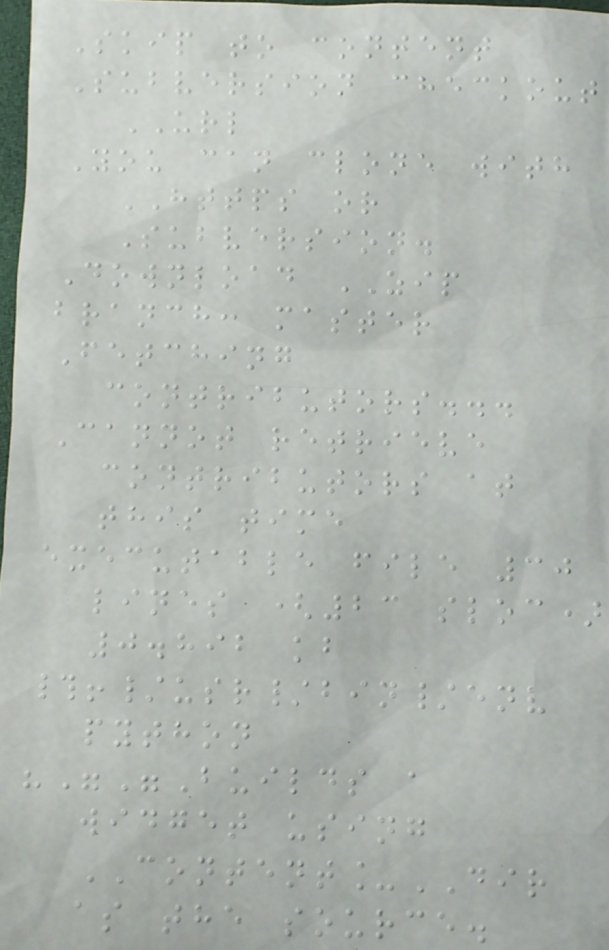Skip to content
Subversion checkout
URL
You can clone with
HTTPS or
Subversion.
Download ZIP
branch: master
Fetching
contributors...
Cannot retrieve
contributors at
this time
executable file 30
lines (23 sloc)
0.892 kb
#!/usr/bin/env
python
"""Builds a
widget using
CONTENT_DIR
as the source.
